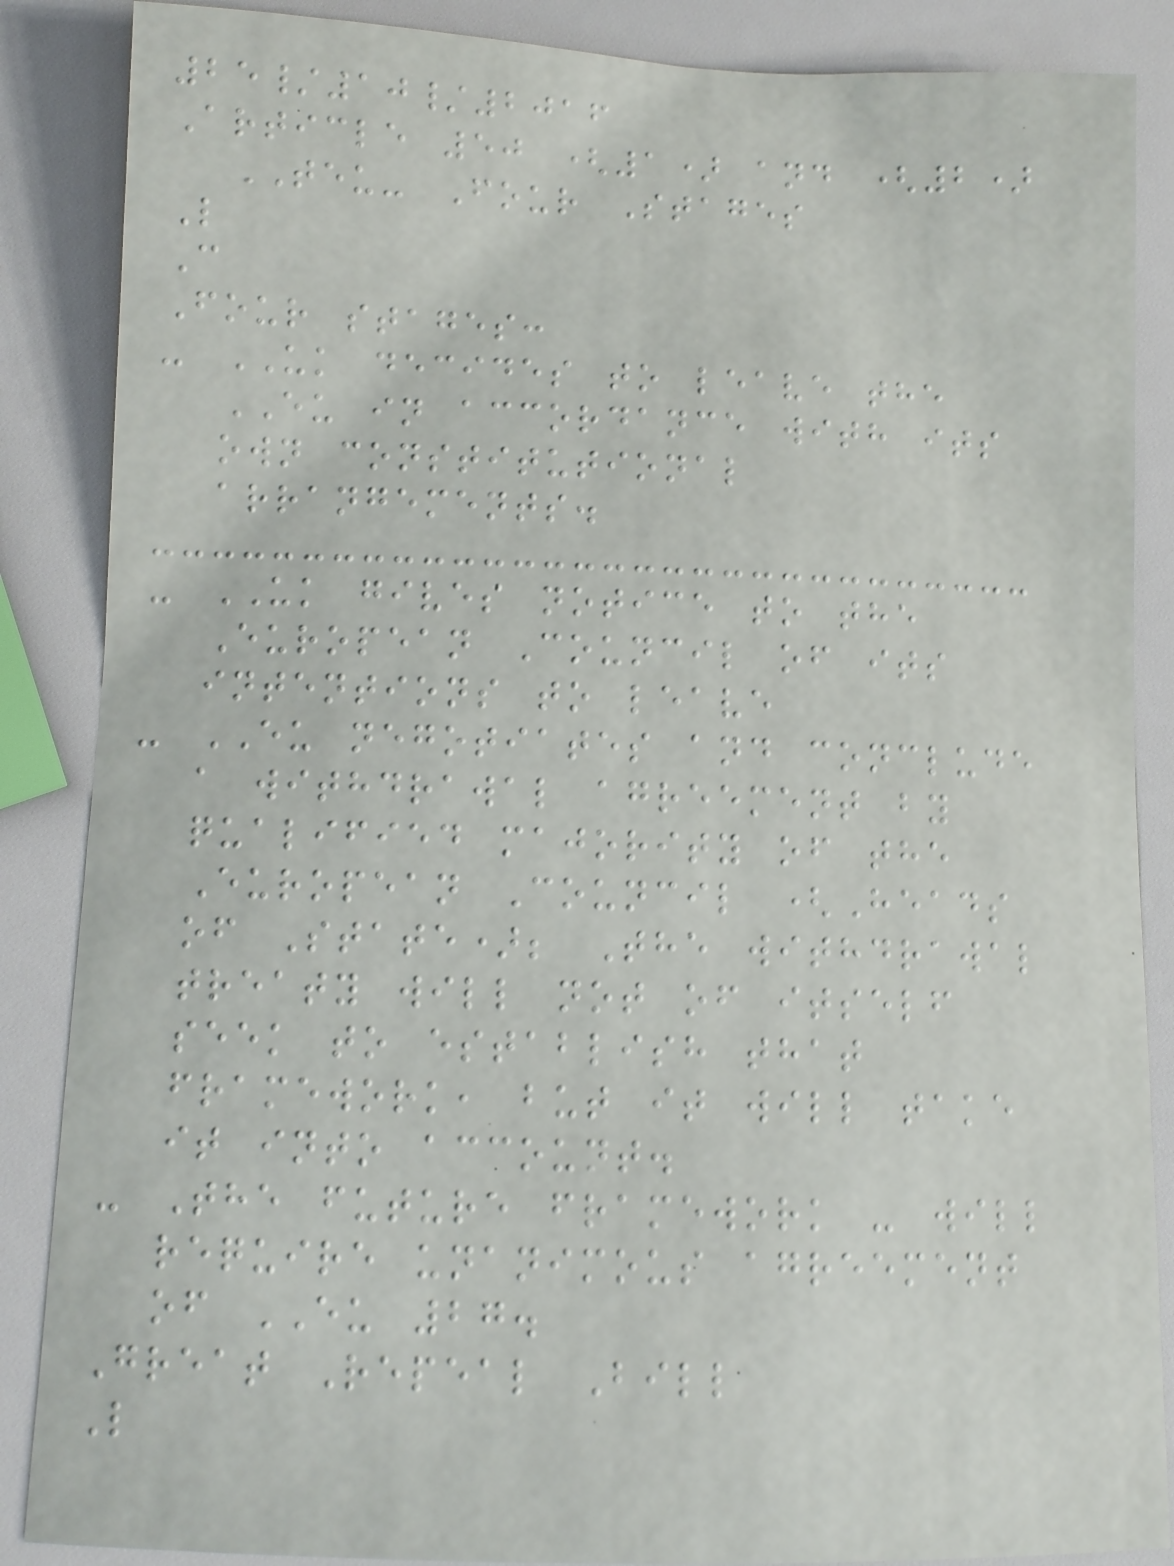25/10/2016
Article 50 (1) and (2)
TEU- Four Stages
L
C
Four stages:
- UK decides to leave the
EU in accordance with its
own constitutional
arrangements.
- UK gives notice to the
European Council of its
intentions to leave
- EU negotiates and conclude
a withdrawal agreement by
qualified majority of the
European Council (Heads
of State); The withdrawal
treaty will not of itself
seek to establish that
framework, but it will take
it into account.
- The future framework - will
require unanimous agreement
of EU 27.
Great Repeal Bill
L
